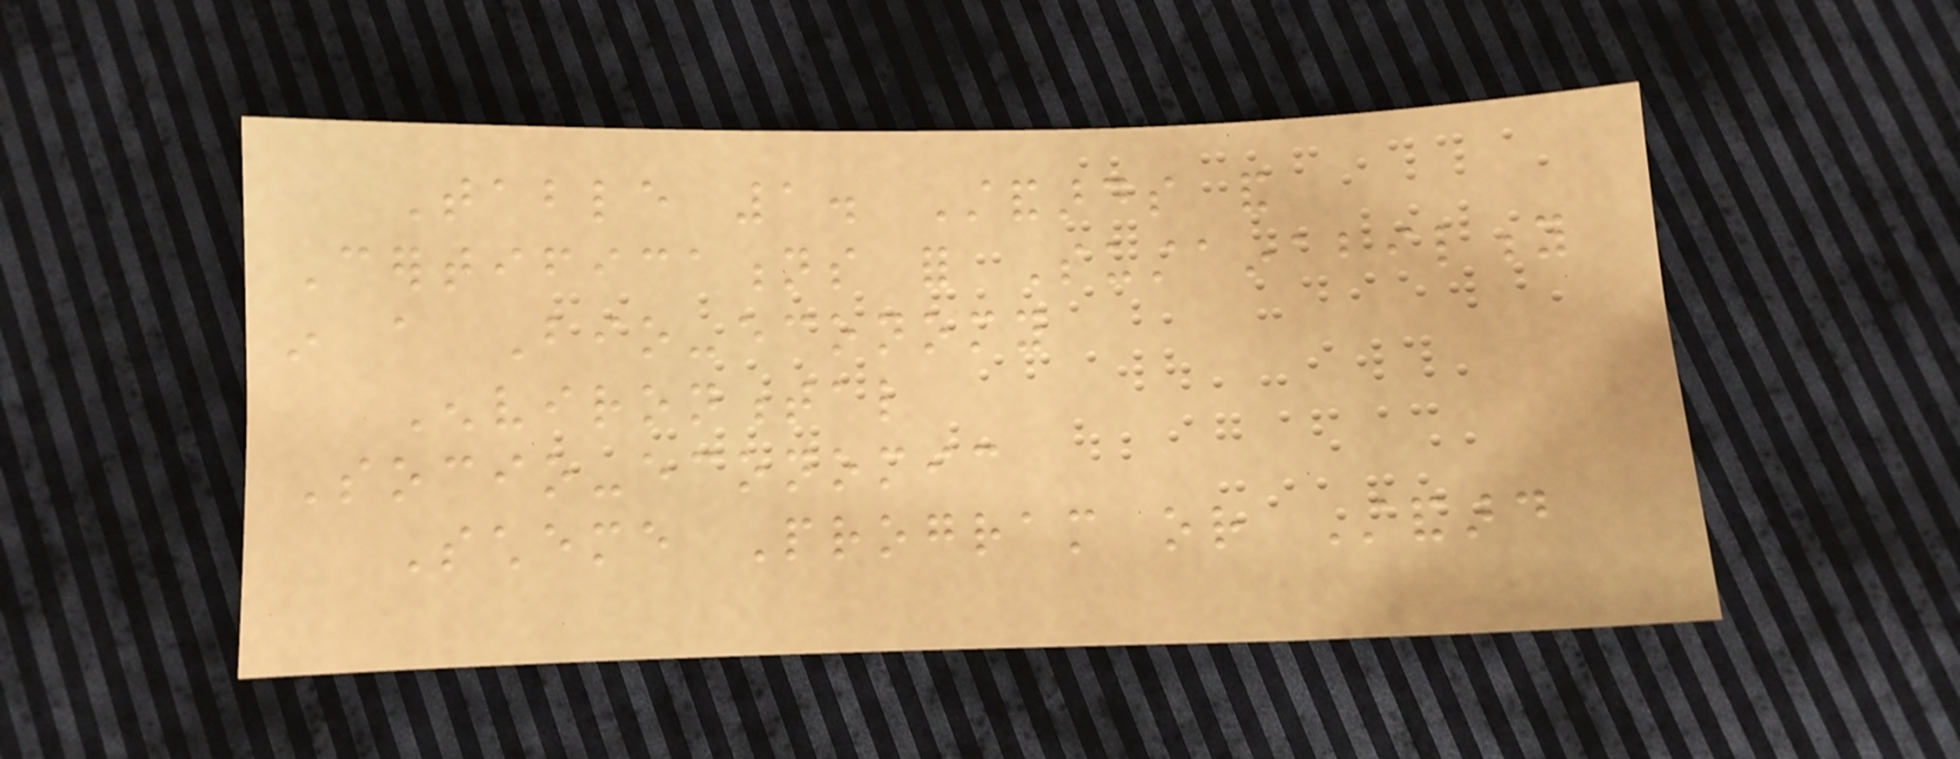Table 1. Standards and
Certifications for Sustainability
in a Bio-economy
Environmental
Socio-economic
Scheme Program or Standard
